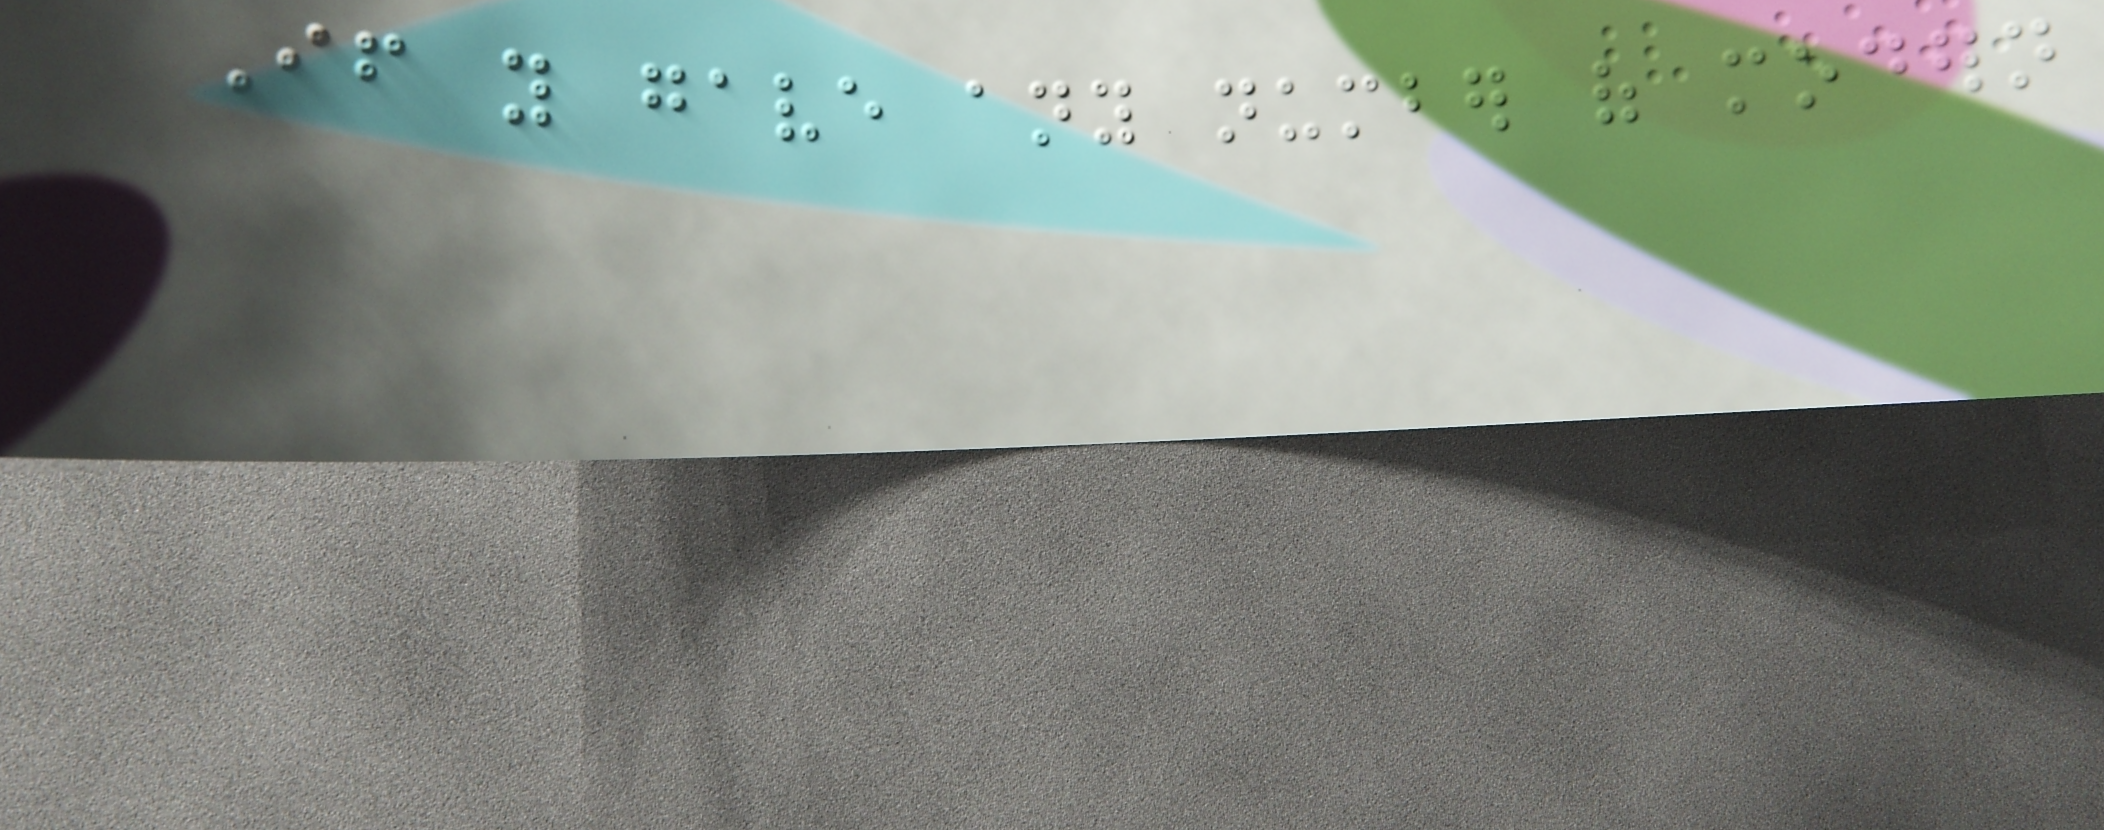If you gave any number of modern
